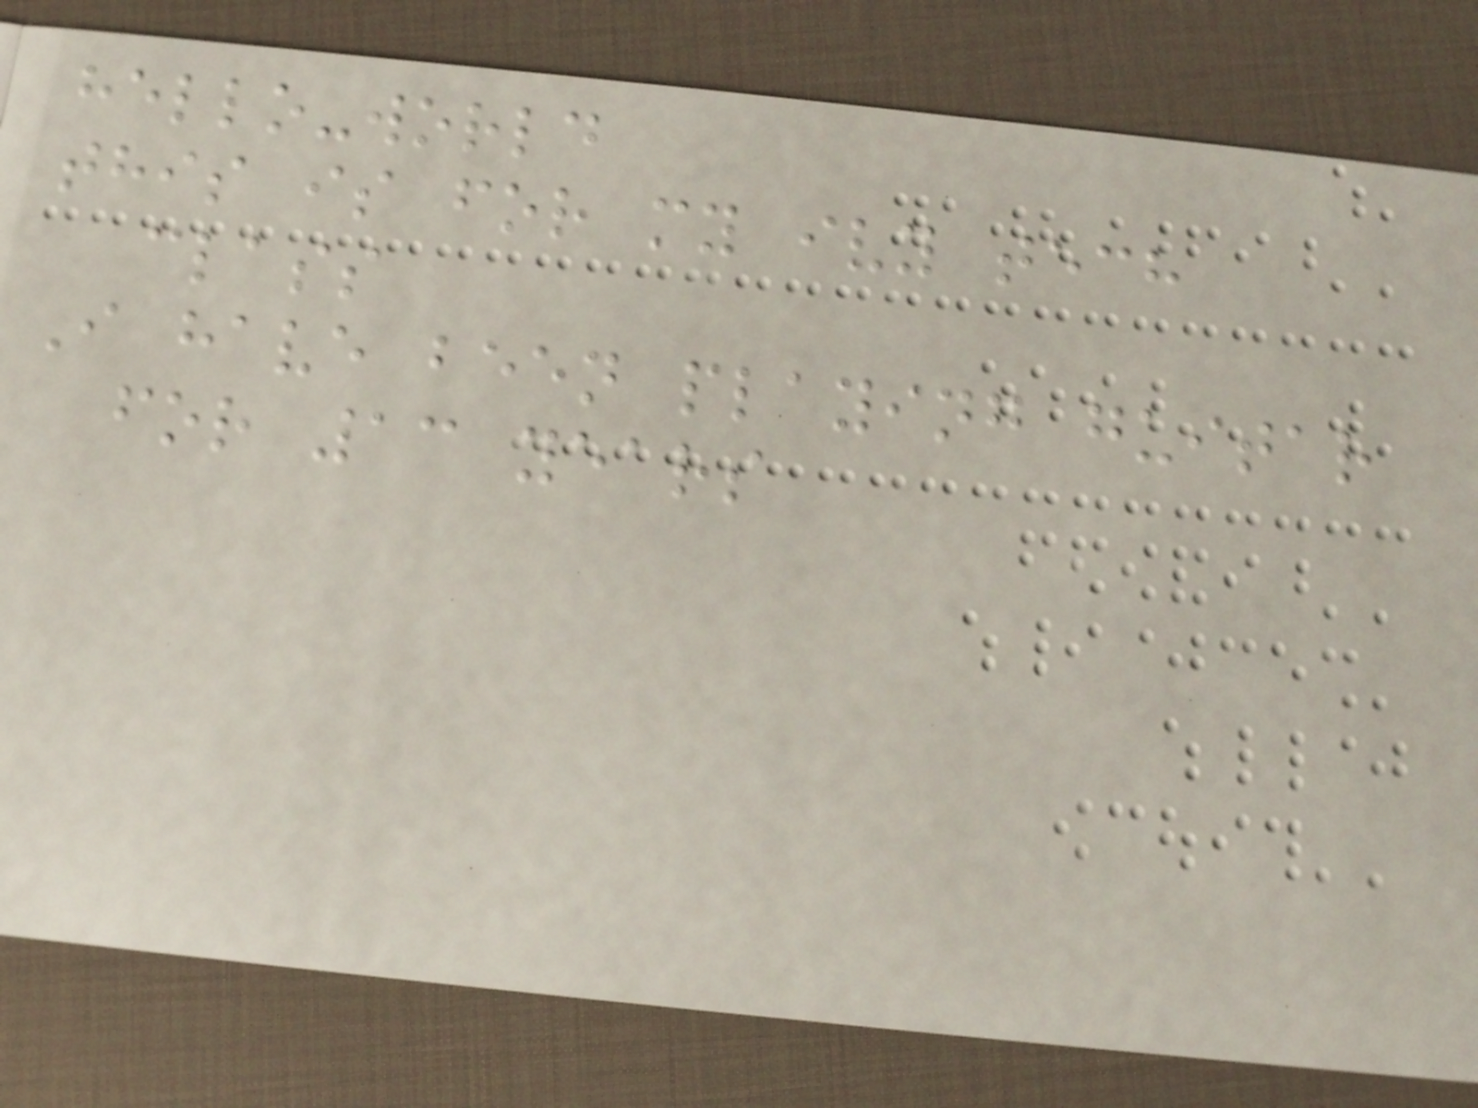hello-world
this is for my ivy tech
class
I have been playing guitar
for 13 years
